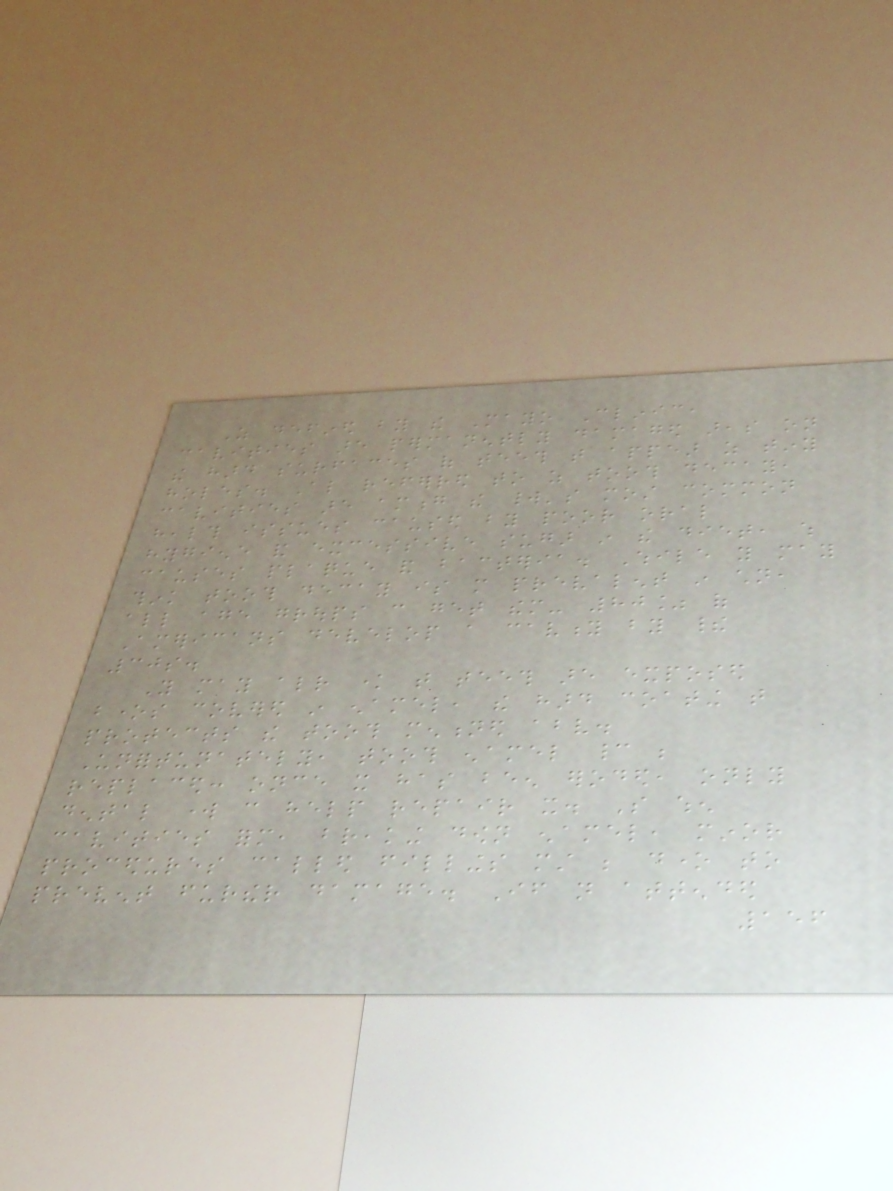As defined by the Mayo Clinic,
cavities are permanently damaged areas on
the hard surfaces of teeth that appear as tiny
holes. Also referred to as tooth decay,
cavities are among the world's most common
health issues caused by poor oral
hygiene and excessive sugar in the diet, which
causes plaque and bacteria. While you may
think tooth decay is more prevalent in children,
all age groups can get them- 80% of
Americans develop a cavity by their
30s.
You may already know that teeth are exposed
bones covered in enamel, the hard coating that
protects the tooth mentioned above.
Unfortunately, tooth enamel cannot be
replaced: once it has been eroded, only
dental work can help repair it. So when
cavities form, breaking down enamel, minor
procedures called fillings must be done to
prevent further damage. If not attended
156
